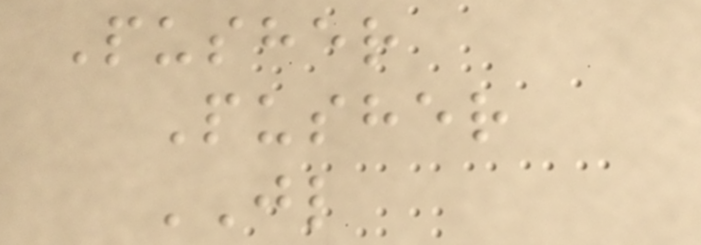Pusher
Pusher
JL
